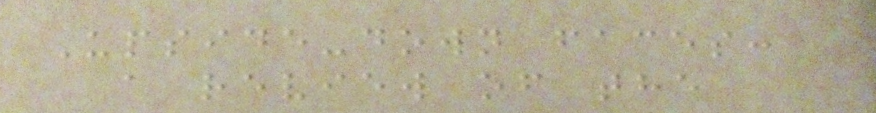Upside-down faces:
a review of the
